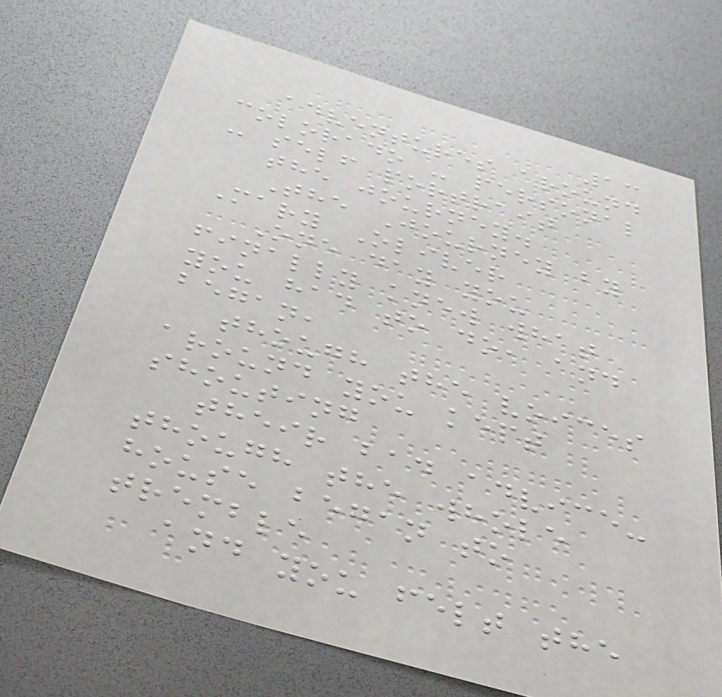13
adventures around
colorado - personal
- self portrait
the journey.
The Journey by
Mary Oliver
One day you
finally knew what
you had to do, and
began,
though the voices
around you kept
shouting
their bad advice-
though the whole
house began to
tremble
and you felt the
